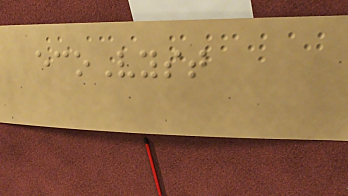ecoVyst
